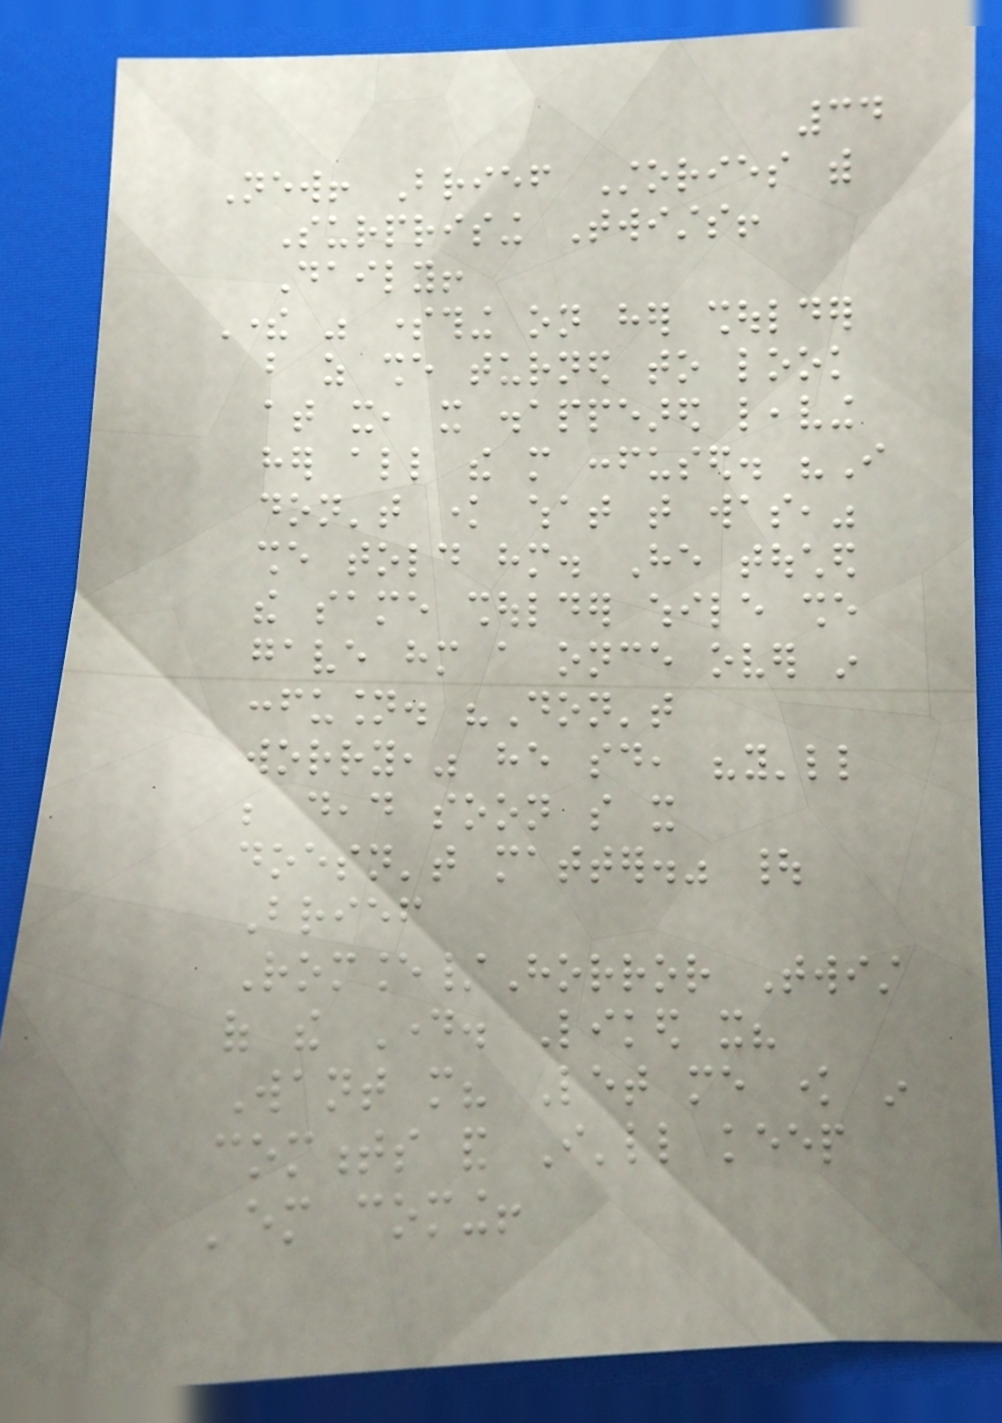34
New! Brief Stories with
Surprising Twists!
Daily!
There was something on her shoulder
but as she turned to look
at it, it disappeared leaving
her all the more confused. "I
don't know what that was,"
she told him. He touched
the same shoulder while she
gave him a once over in
confusion. "Don't
worry," he said, "you'll
be dead soon so it
doesn't matter." |
Brief
Romance/Horror Twist
of the Day. Liked it?
Want more? Let me know in
comments and I'll keep
'em coming!
